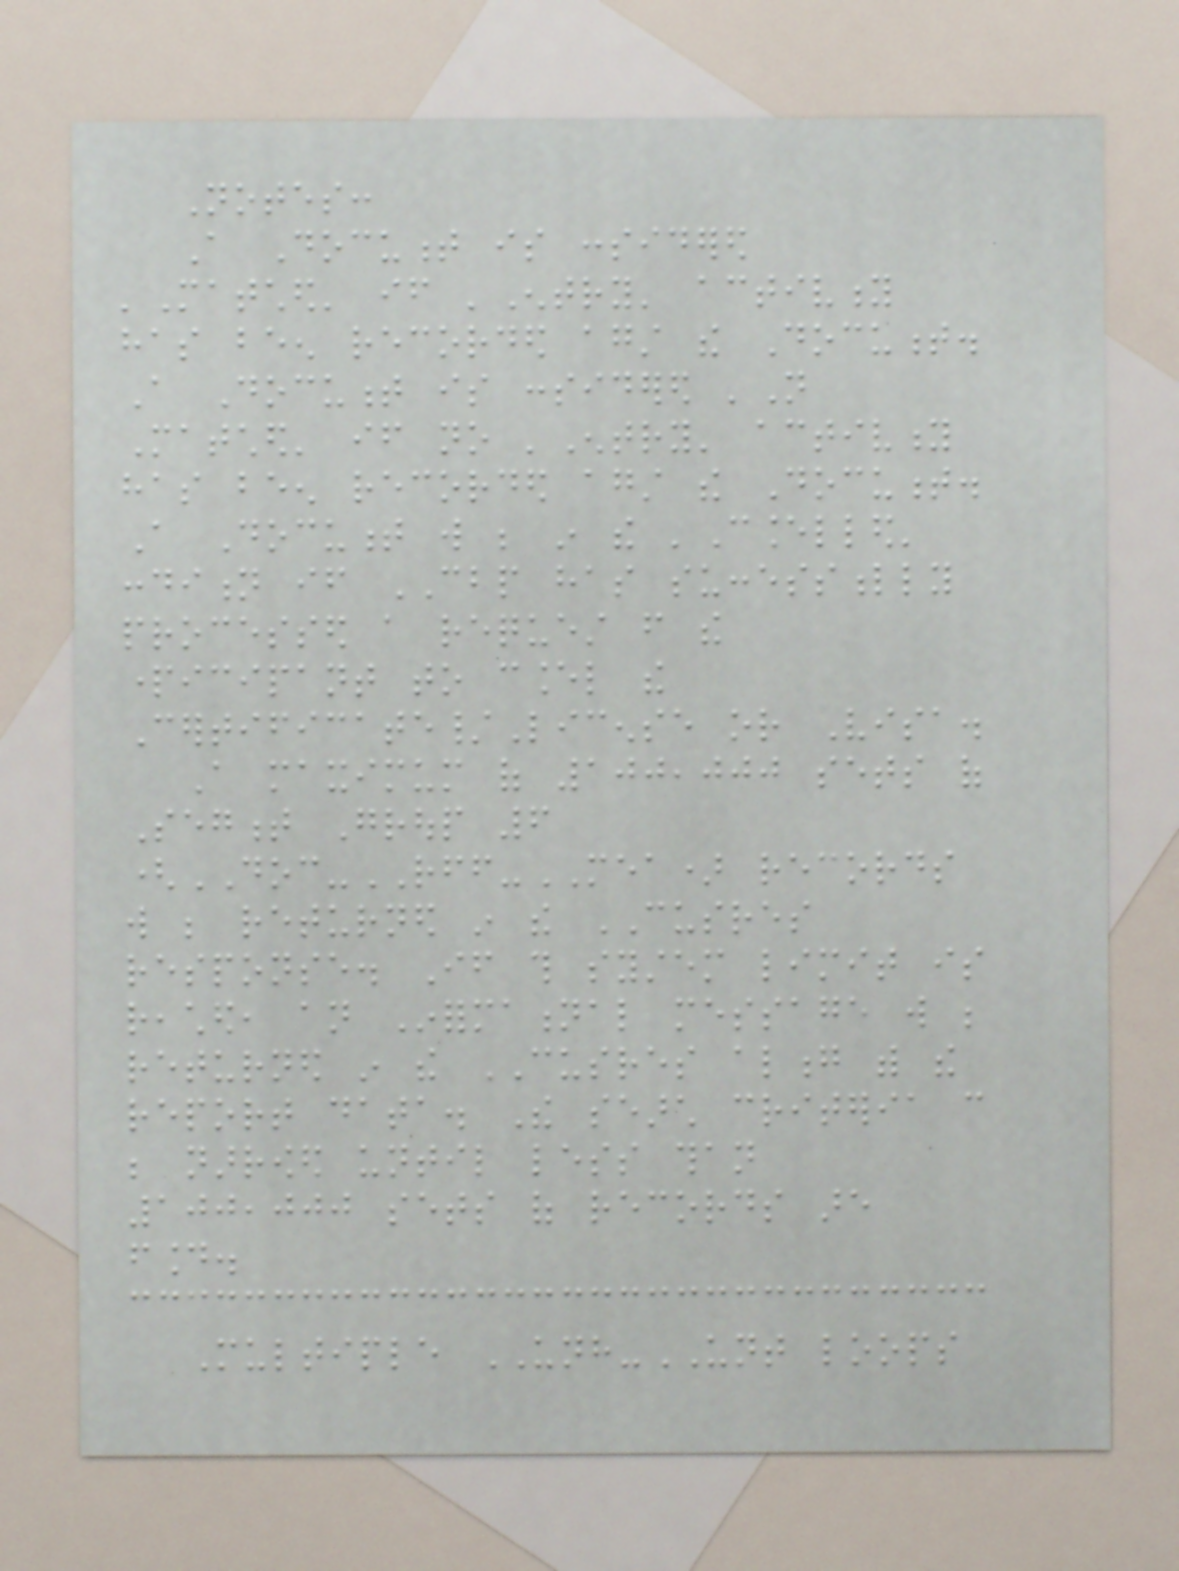Notes:
A Document is considered
'Matched' if 'Entry' activity
has been recorded against the Document.
A Document is considered 'Not
Matched' if no 'Entry' activity
has been recorded against the Document.
A Document will be in the 'Cancelled'
condition if CBP has successfully
processed a request from the
participant to cancel the
Certificate/License or Visa.
A maximum of 100,000 sets of
Segment Group 6
(DOC-RFF-MEA) records
will be returned in the CUSRES
response. If this system limit is
reached, an Informational message will be
returned in the CUSRES along with the
report data. The search criteria can
be narrowed until less than
100,000 sets of records are
found.
Multiple UNH-UNT loops
